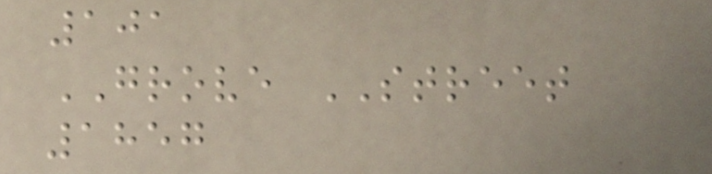101
GROVE STREET
1857
